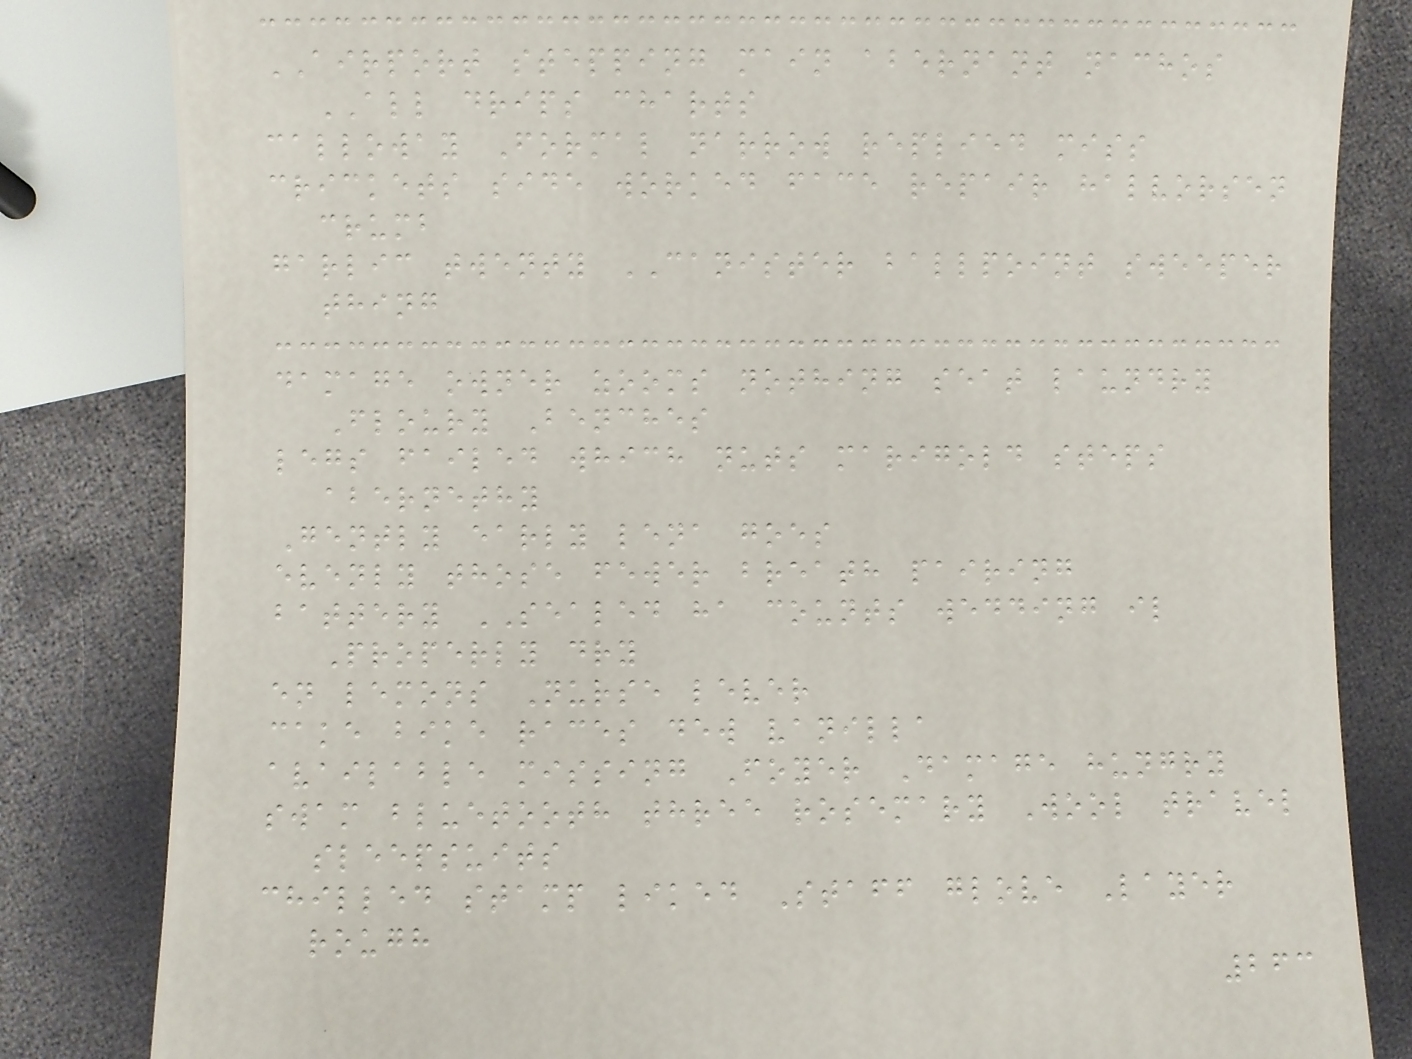AIRPORT stepping main abernant nachos
ALL drips charts
calloway Formal narrow replied miss
crickets side worked face repair halvorsen
crumb
garlic twenty CANISTER ballpoint sweeper
thing
damage owner zooms nothing seat laundry
Floury Benches
legs failed which nuts marigold steps
abernethy
Gently early lena goes
evenly those fewer breath pairing
battery SEALED ha counts wedding il
Properly dry
en lemons Nurse lever
cake bike races dew vanilla
available missing Foyer Damage hungry
swam bluetooth three rosemary Wool travel
sleepsuits
chilled stamp liked Staff glove Layer
rough
263
